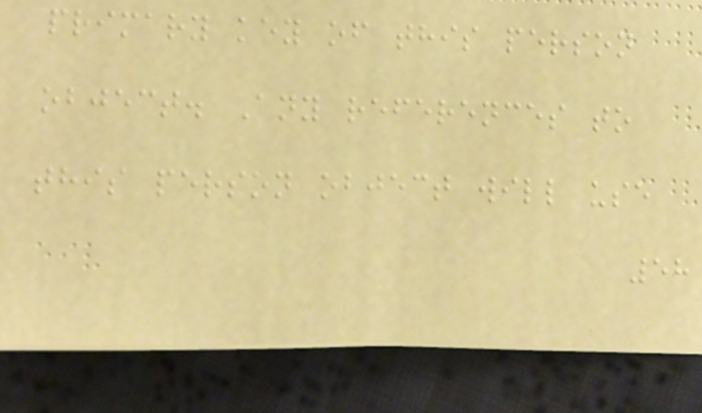primary key of this person
object. Any references to
this person object will use
58
